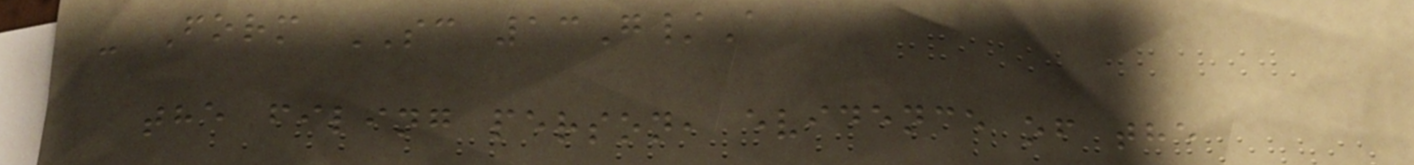- Form SC 13G/A
the filing person, evidence of the
